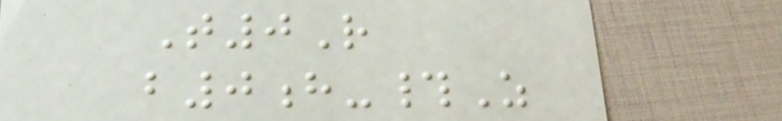T0R
b0h-#Z
